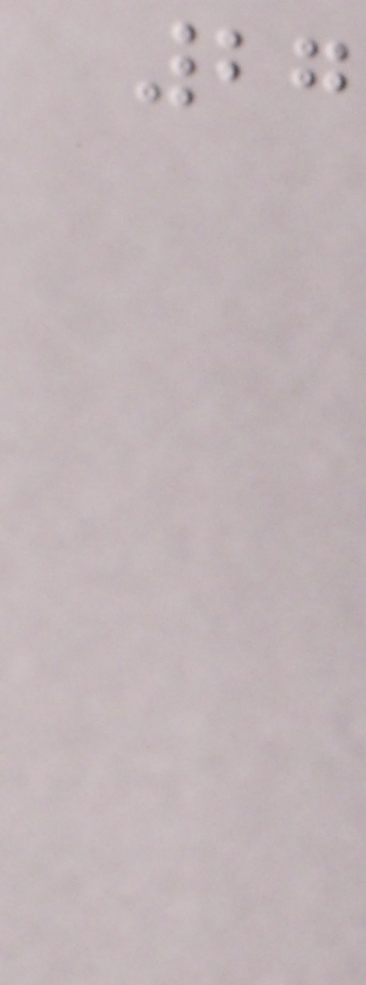27
